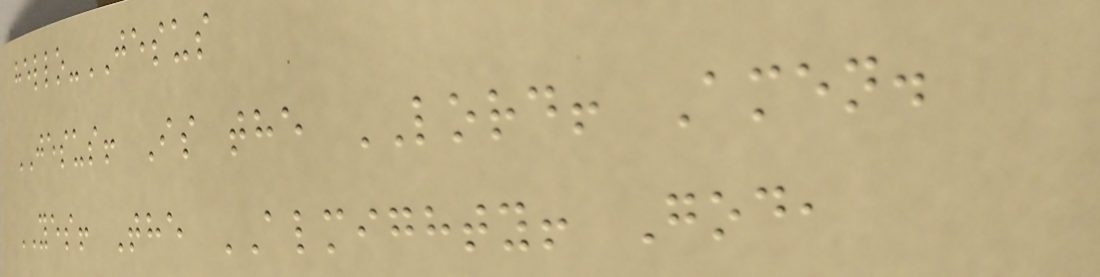hello-JESUS
JESUS! Is the LORD! Amen.
YES! The ALMIGHTY! God,
